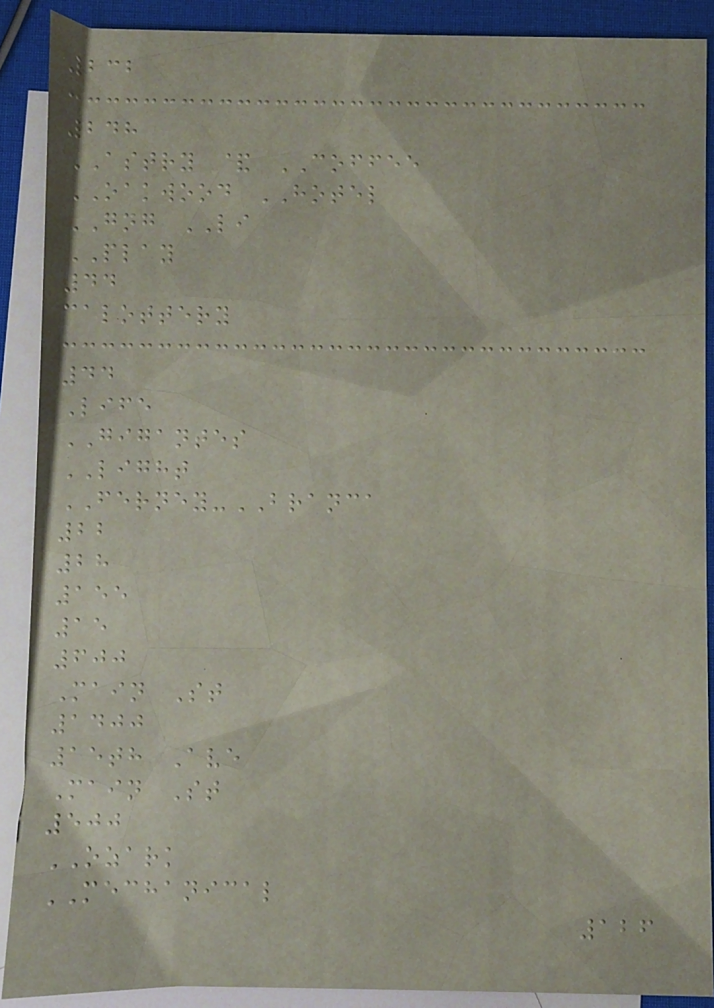232
248
ASTRY & COFFEE
OAKWOOD HOTEL
GNG LI
PLAY
44
calottery
44
Life
GIGANTES
LIGHT
FERNEY-BRANCA
22
28
155
15
600
Main St
1400
15th Ave
Main St
500
OZARK
MECHANICAL
126
